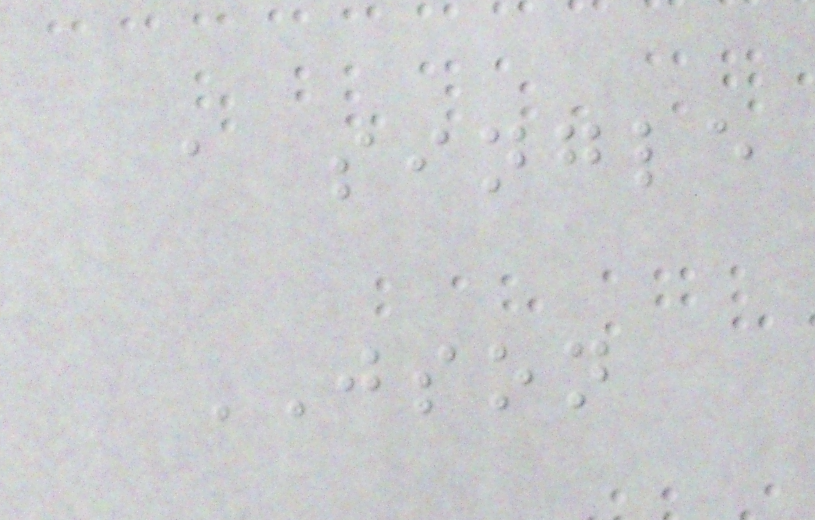a single
JSON
